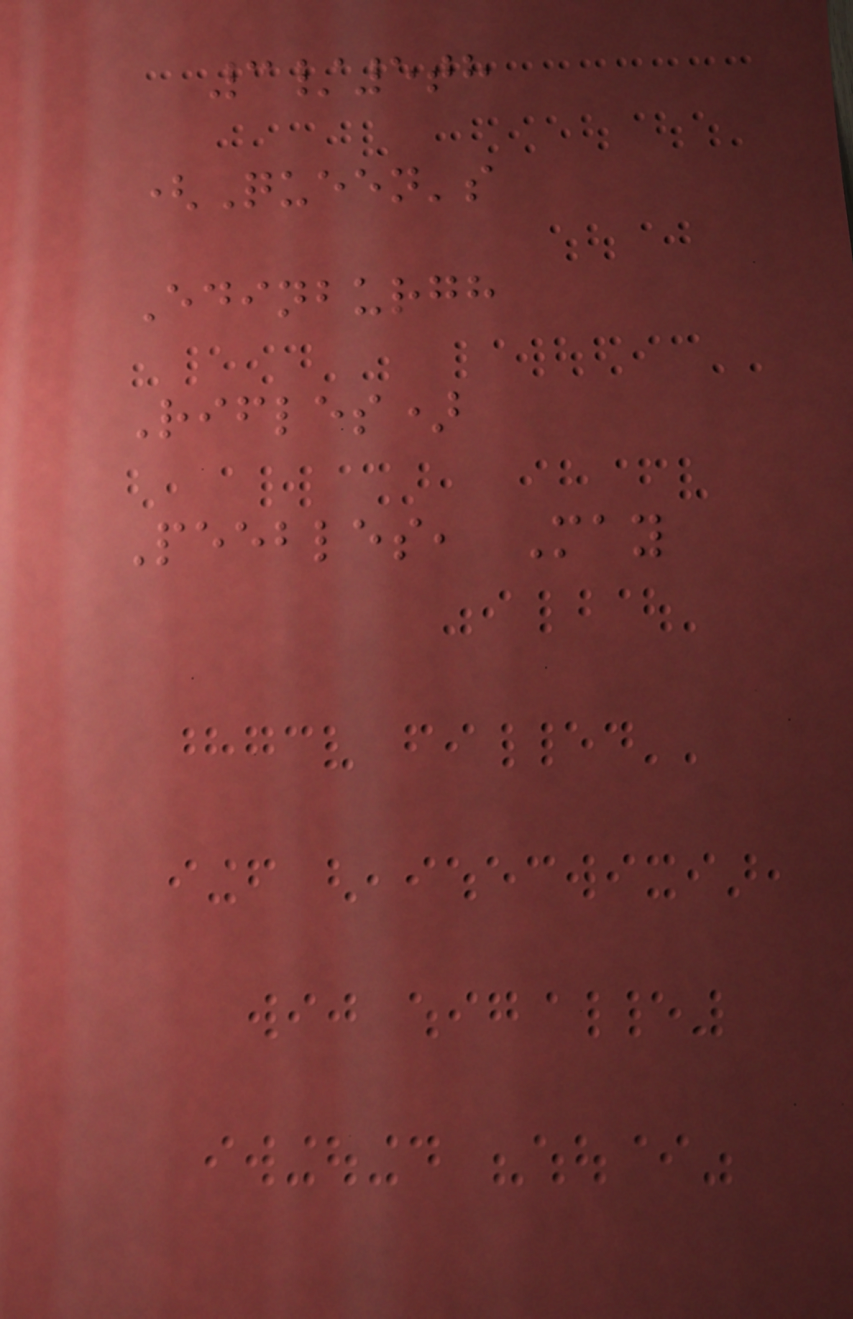3/5th
(Queen's
Edinburgh
Rifles)
Peebles, May
